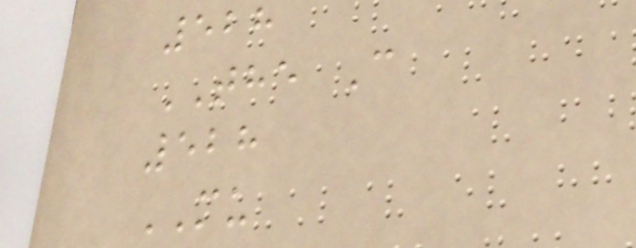528
THE C
528
MU
